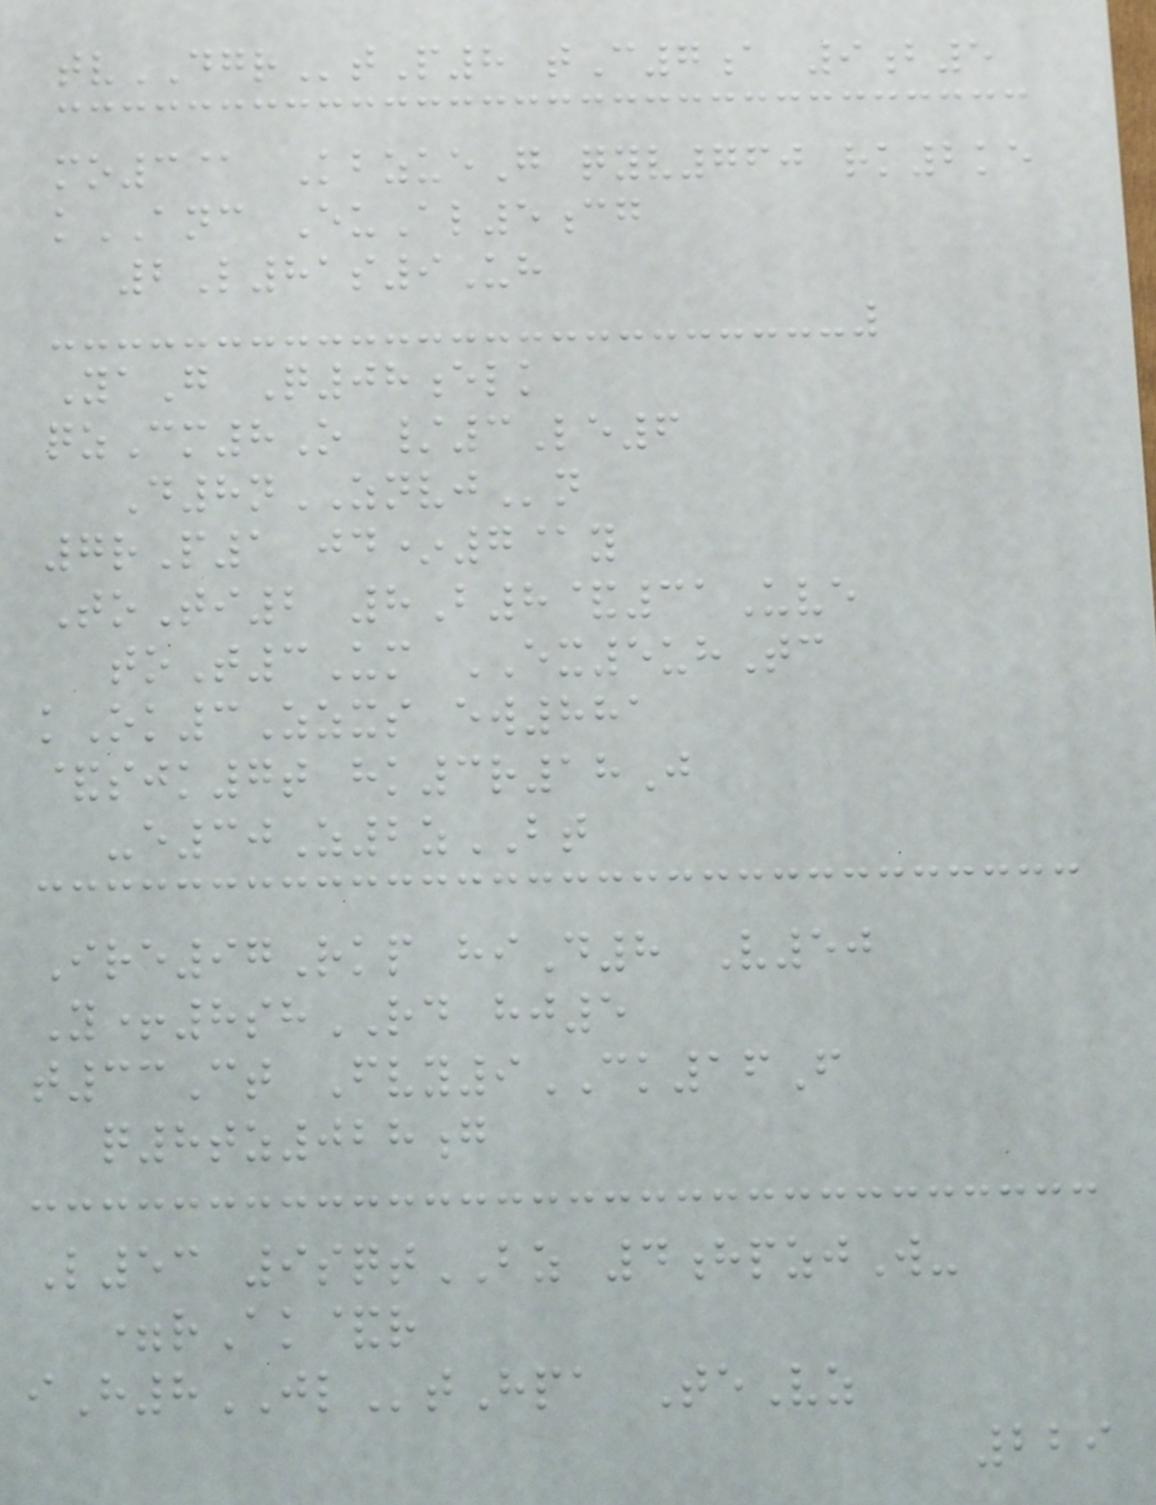tvDGRtP8 tC7a 9b5
mo3@ KbzueG qyv760 rk2ke
kANC EuAl5cg
2L81s9Uh
YaG Q08elk
qzCm8O /3Le6
D8nZNVJn
7rP1 jd*7@y
ToTi2 8B8&31Uve
toT3Um EX5uhTc
kOk3Zzxs ew881
&sjk7t hk3r18J
-e30Z2zBT
Ire97Rkp hiD8 V50
Y+8shRD hj5
t33Ct Fvy9CK16F
q8tz028g
L53 9sqtBZ 4hpzjW-
=rAk&r
iH8JLtHpa TeVz
229
